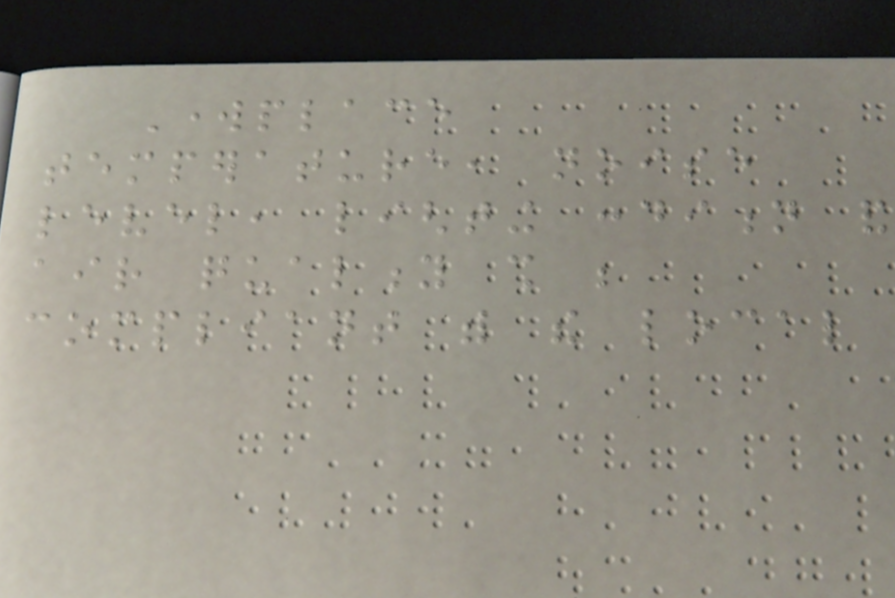Workplace
temperature, noise
level, lighting condition and
air quality shall be
compliant with the local
